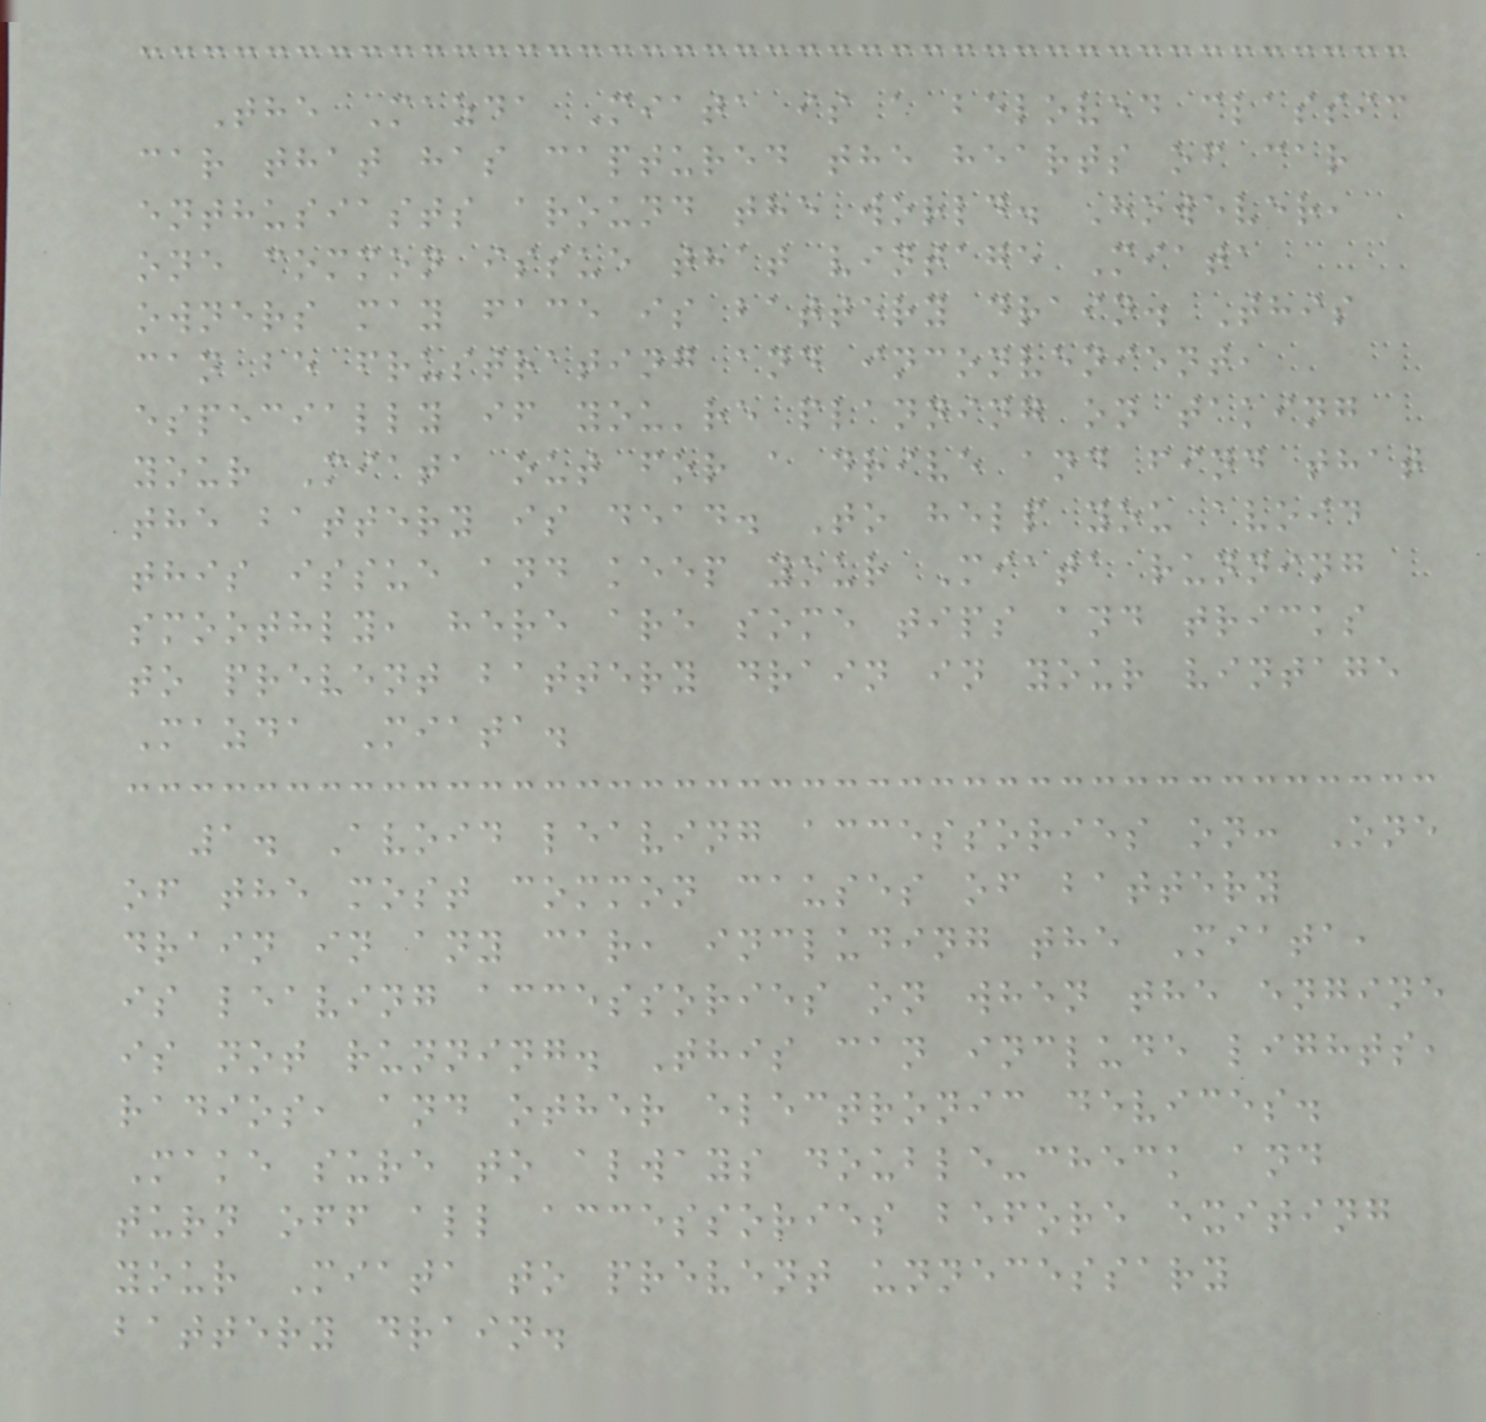The Mazda Miata is a beloved classic
car that has captured the hearts of car
enthusiasts around the world. However,
one common issue that vintage Miata
owners may face is battery drain. This
can be frustrating and inconvenient,
especially if you're planning on taking
your Miata out for a drive and find that
the battery is dead. To help you avoid
this issue and keep your Miata running
smoothly, here are some tips and tricks
to prevent battery drain in your vintage
Mazda Miata.
1. Avoid leaving accessories on: One
of the most common causes of battery
drain in any car, including the Miata,
is leaving accessories on when the engine
is not running. This can include lights,
radios, and other electronic devices.
Make sure to always double-check and
turn off all accessories before exiting
your Miata to prevent unnecessary
battery drain.
